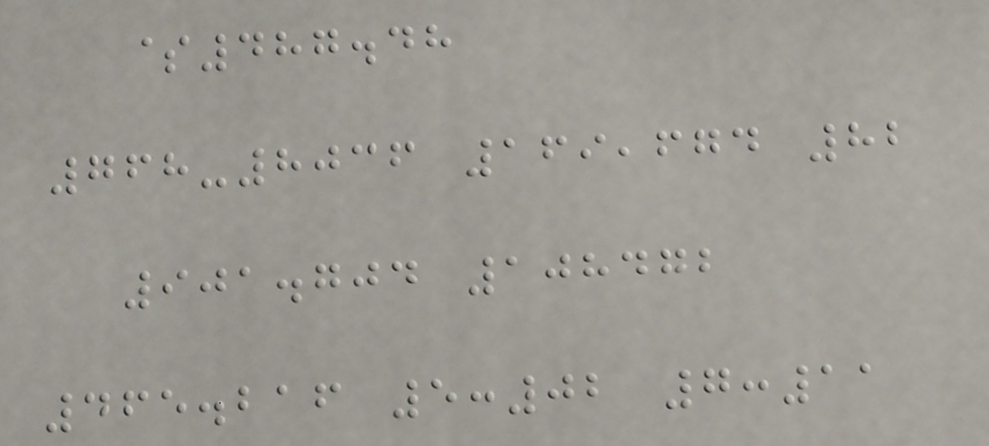$487.48
768-8036 169,674 82
901.704 108472
465.216 5:02 7:11
